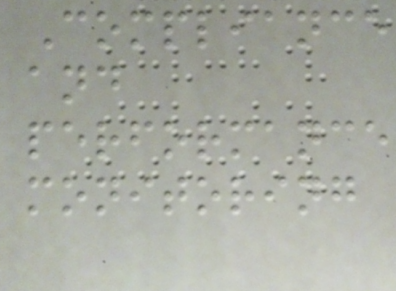Compliance
and
performance
monitoring
